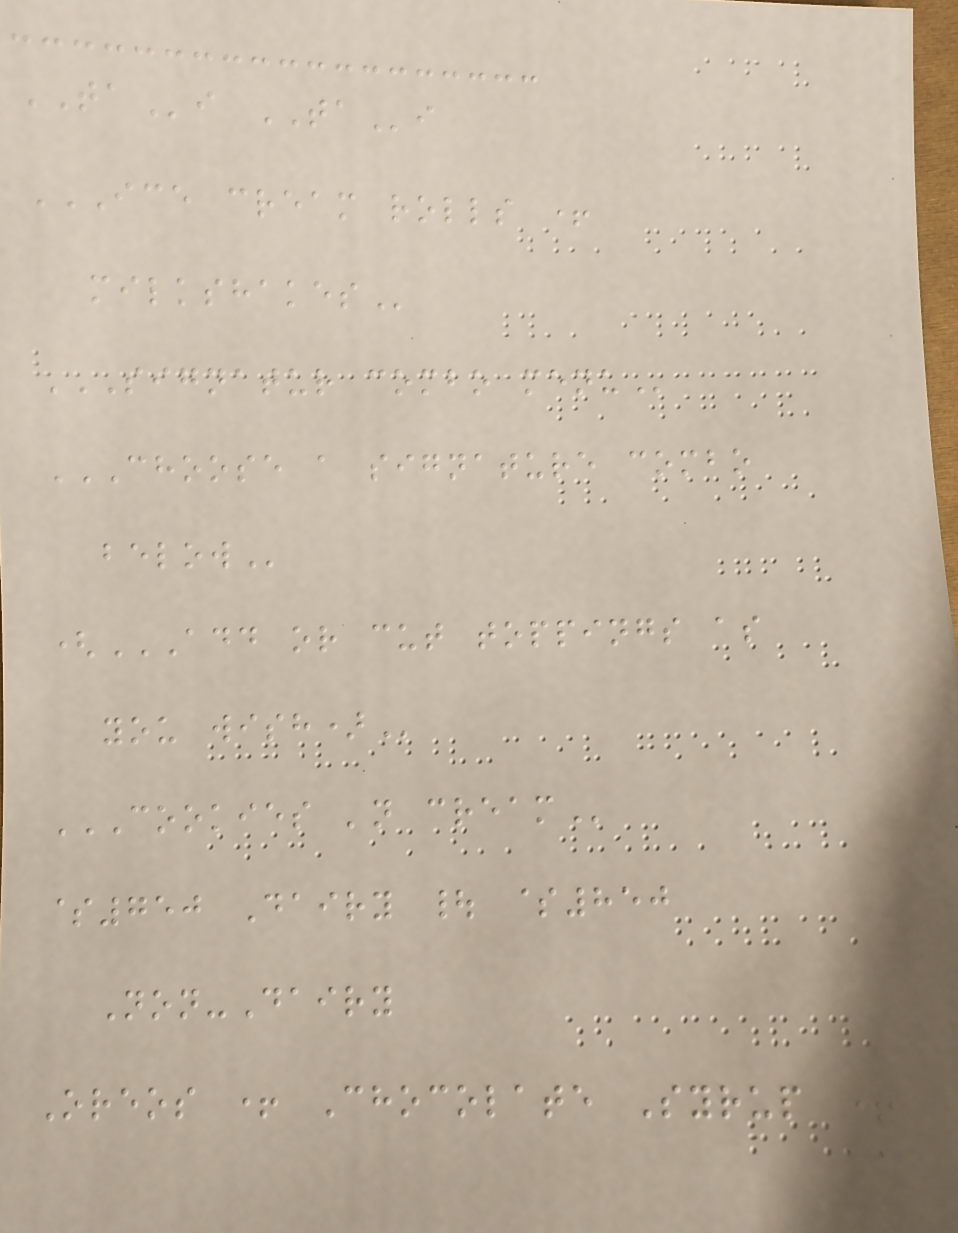TAi TAi
ICE CREAM ROLLS +
MILKSHAKES
SIGNATUR COMBO MENU
CHOOSE A SIGNATURE COMBO
BELOW
(ADD OR CUT TOPPINGS AS
YOU WISH)
COOKIES 'N CREAM
$750 Dairy | $850
Non-Dairy
Oreos + Chocolate Syrup +
